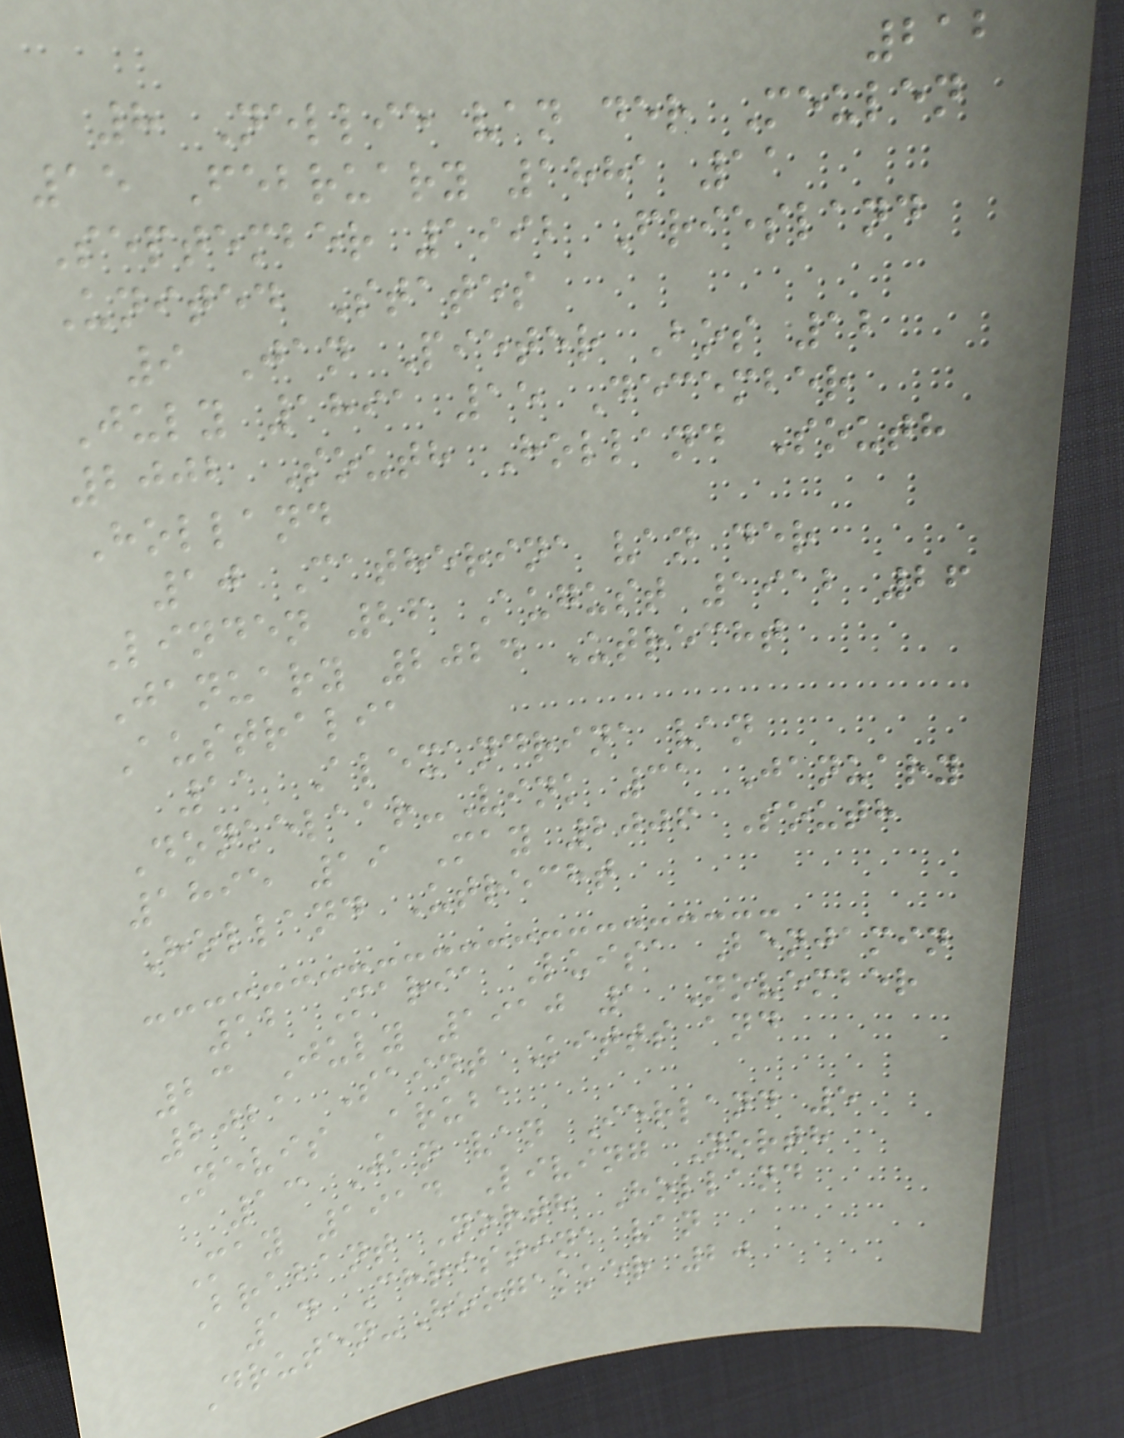212
8 Nellie van der Meulen
15 February 1881 11
September 1992 Friesland
United States
9 Jan Pieter Bos 12
July 1891 15 December
2002 South Holland South
Holland
10 Catherina van der
Linden 26 August 1912 26
January 2024 Utrecht
Australia
11 Alexandrina van
Donkelaar-Vink 31 January
1895 19 May 2006 South
Holland Utrecht
12 Maria Luisa Benjamin
23 July 1910 1 November
2021 Saint Kitts and
Nevis Aruba
13 Jan van Ierland 5
May 1914 Living North
Brabant North Holland
14 Christina van
Druten-Hoogakker 20
